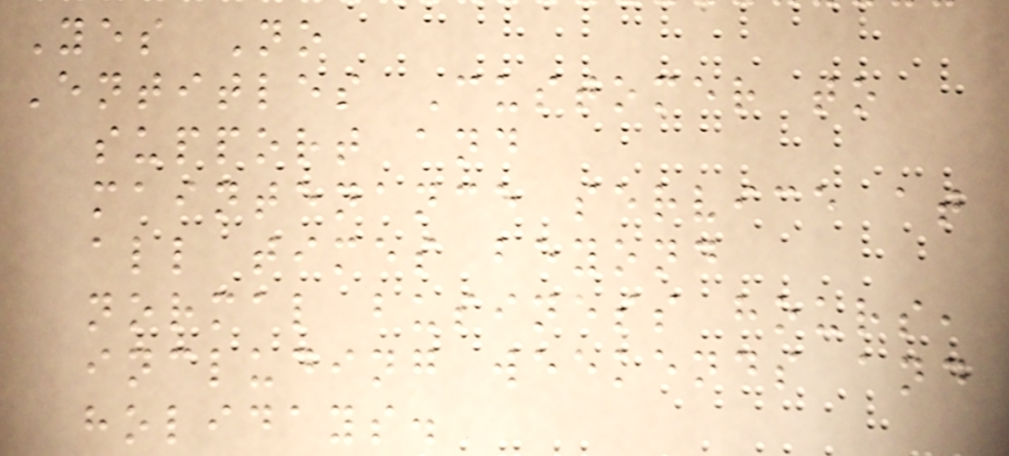Yes No
Entitles Customer to
support and
maintenance service at
all times beyond
normal business hours,
including weekends and
holidays.
